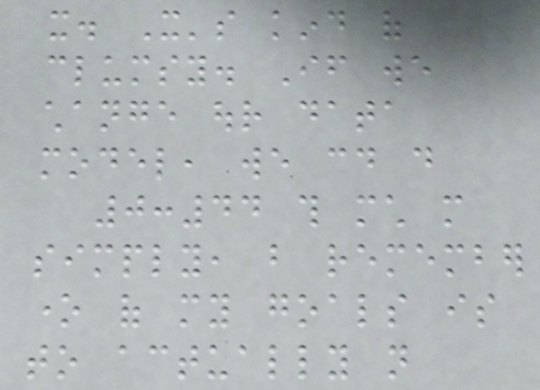it. It's kind of
clumsy. If we
change our data
model, we could do
0:44 this much more
simply, but remember
one of my goals is
to actually not
